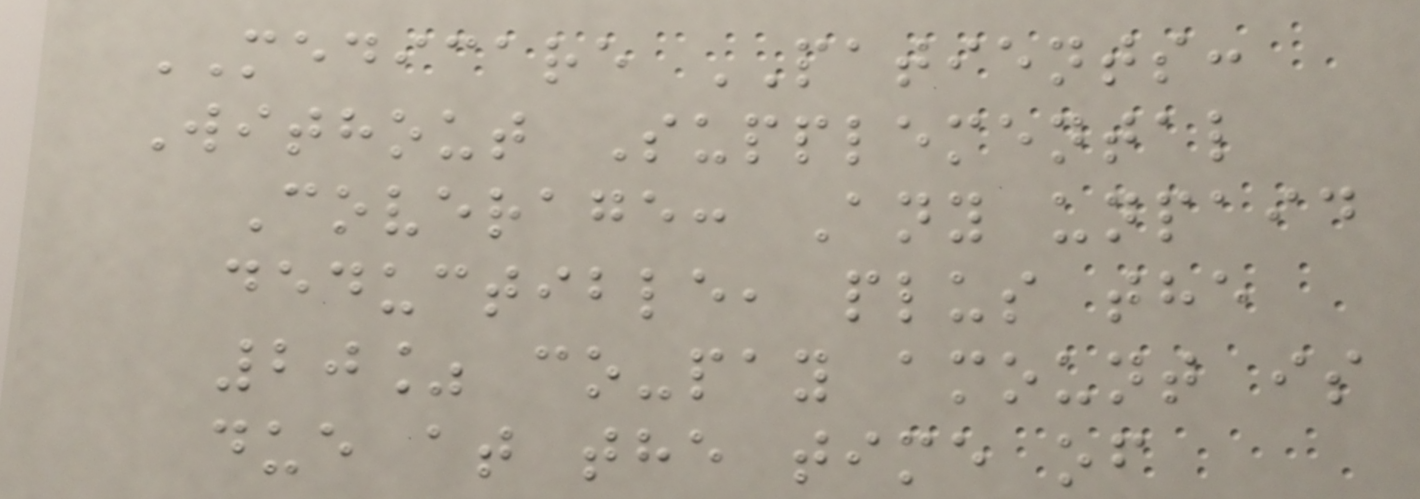MEDICARE PATIENTS:
Without Supplemental
Coverage: Any unpaid
deductible, plus the
20% co-pay amount is
due at the time of
